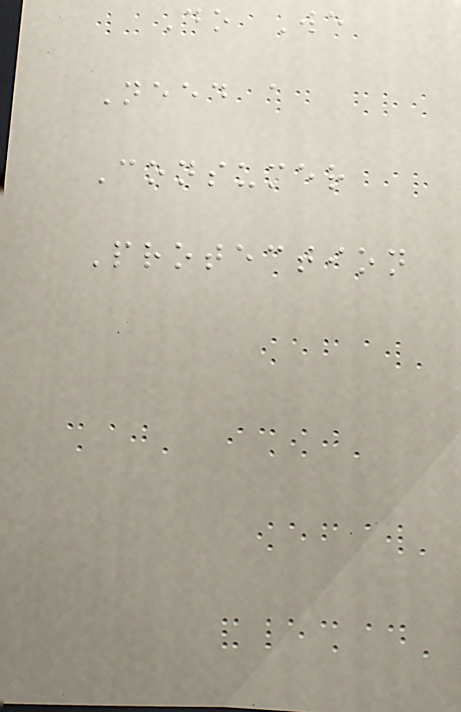Do We
Need a
Consumer
Protection
